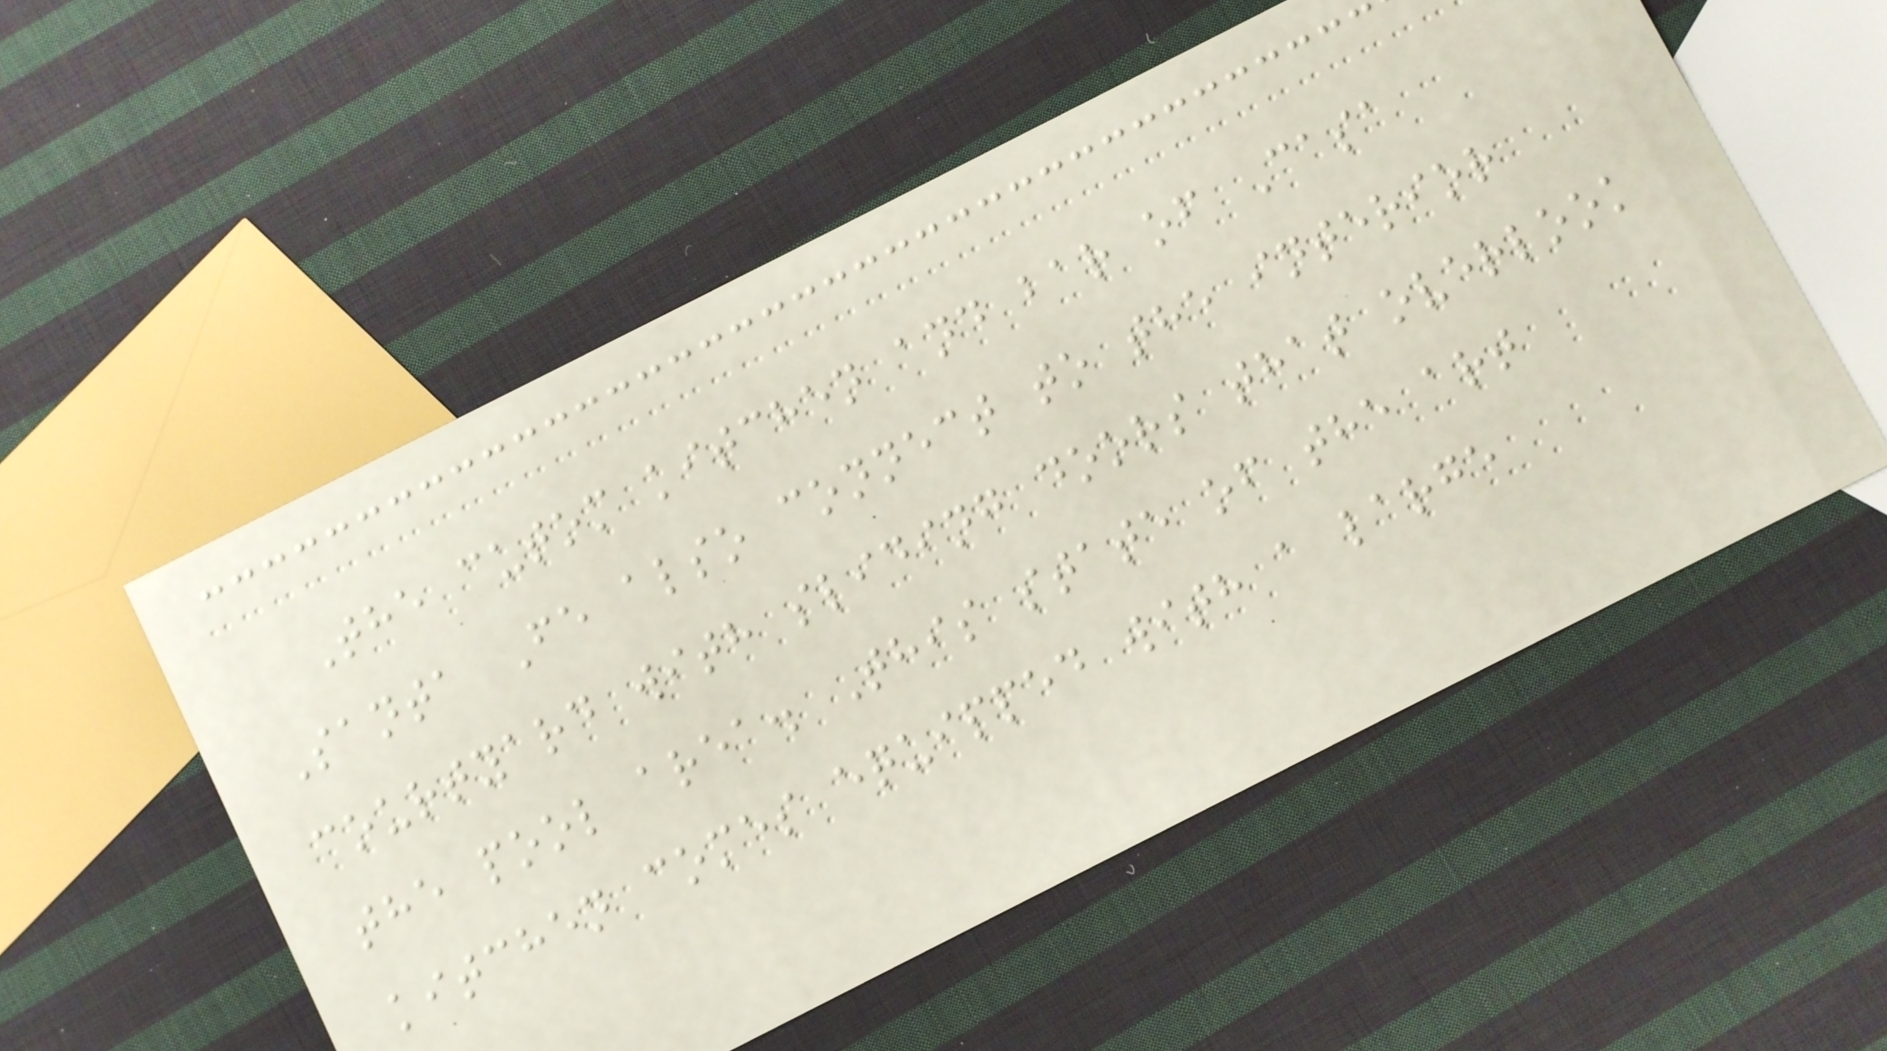The cutom kitchen and bar of Casa
Santa Fe also connect to the interior
courtyard with sliding doors that overlook
the pool area. This state of the art
kitchen comes equipped with a large
